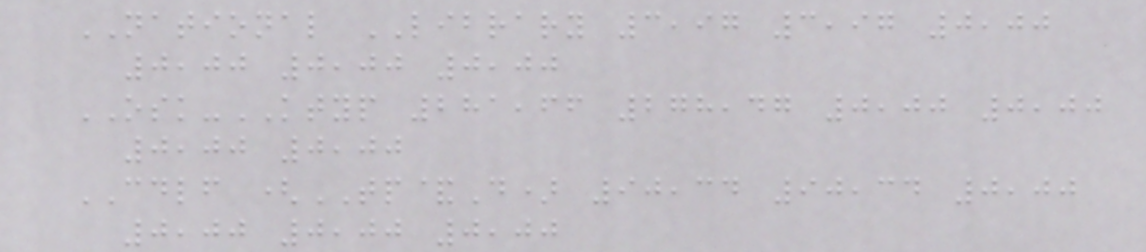NATIONAL LIBRARY 3,97 3,97 0,00
0,00 0,00 0,00
OSK-KTYP 281,66 278,47 0,00 0,00
0,00 0,00
CDLF (TP&D) 90,34 90,34 0,00
0,00 0,00 0,00
